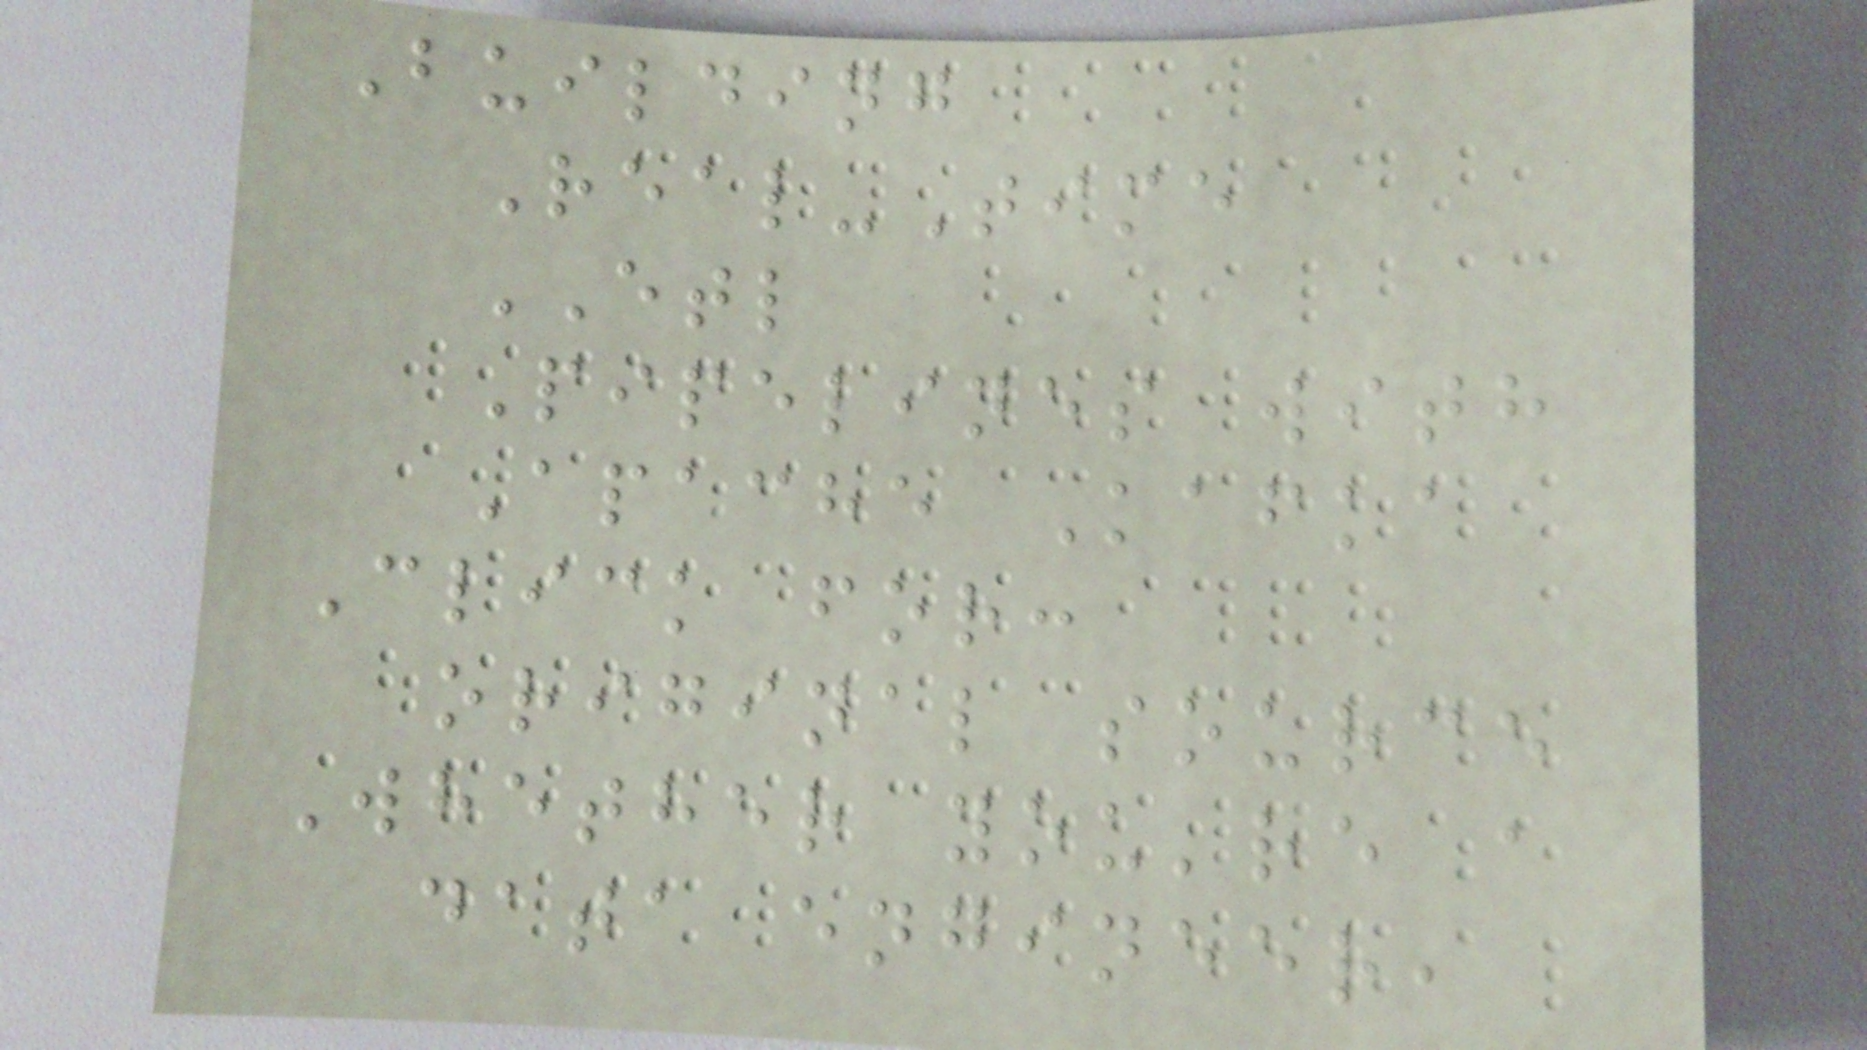Building
Real-Time
ETL
Pipelines with
Apache Kafka
Click for:
original source
Whether you're a
data engineer,
